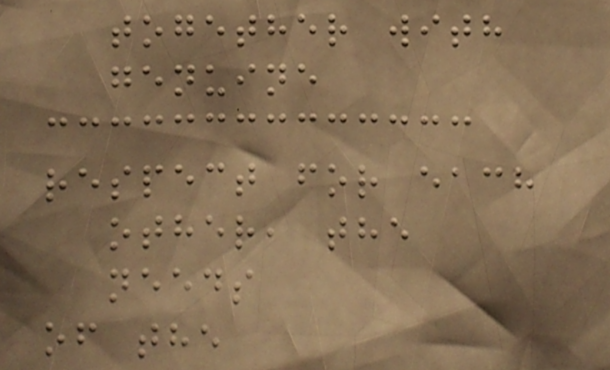together with
genuine
respect for each
other, the
needs
of the
